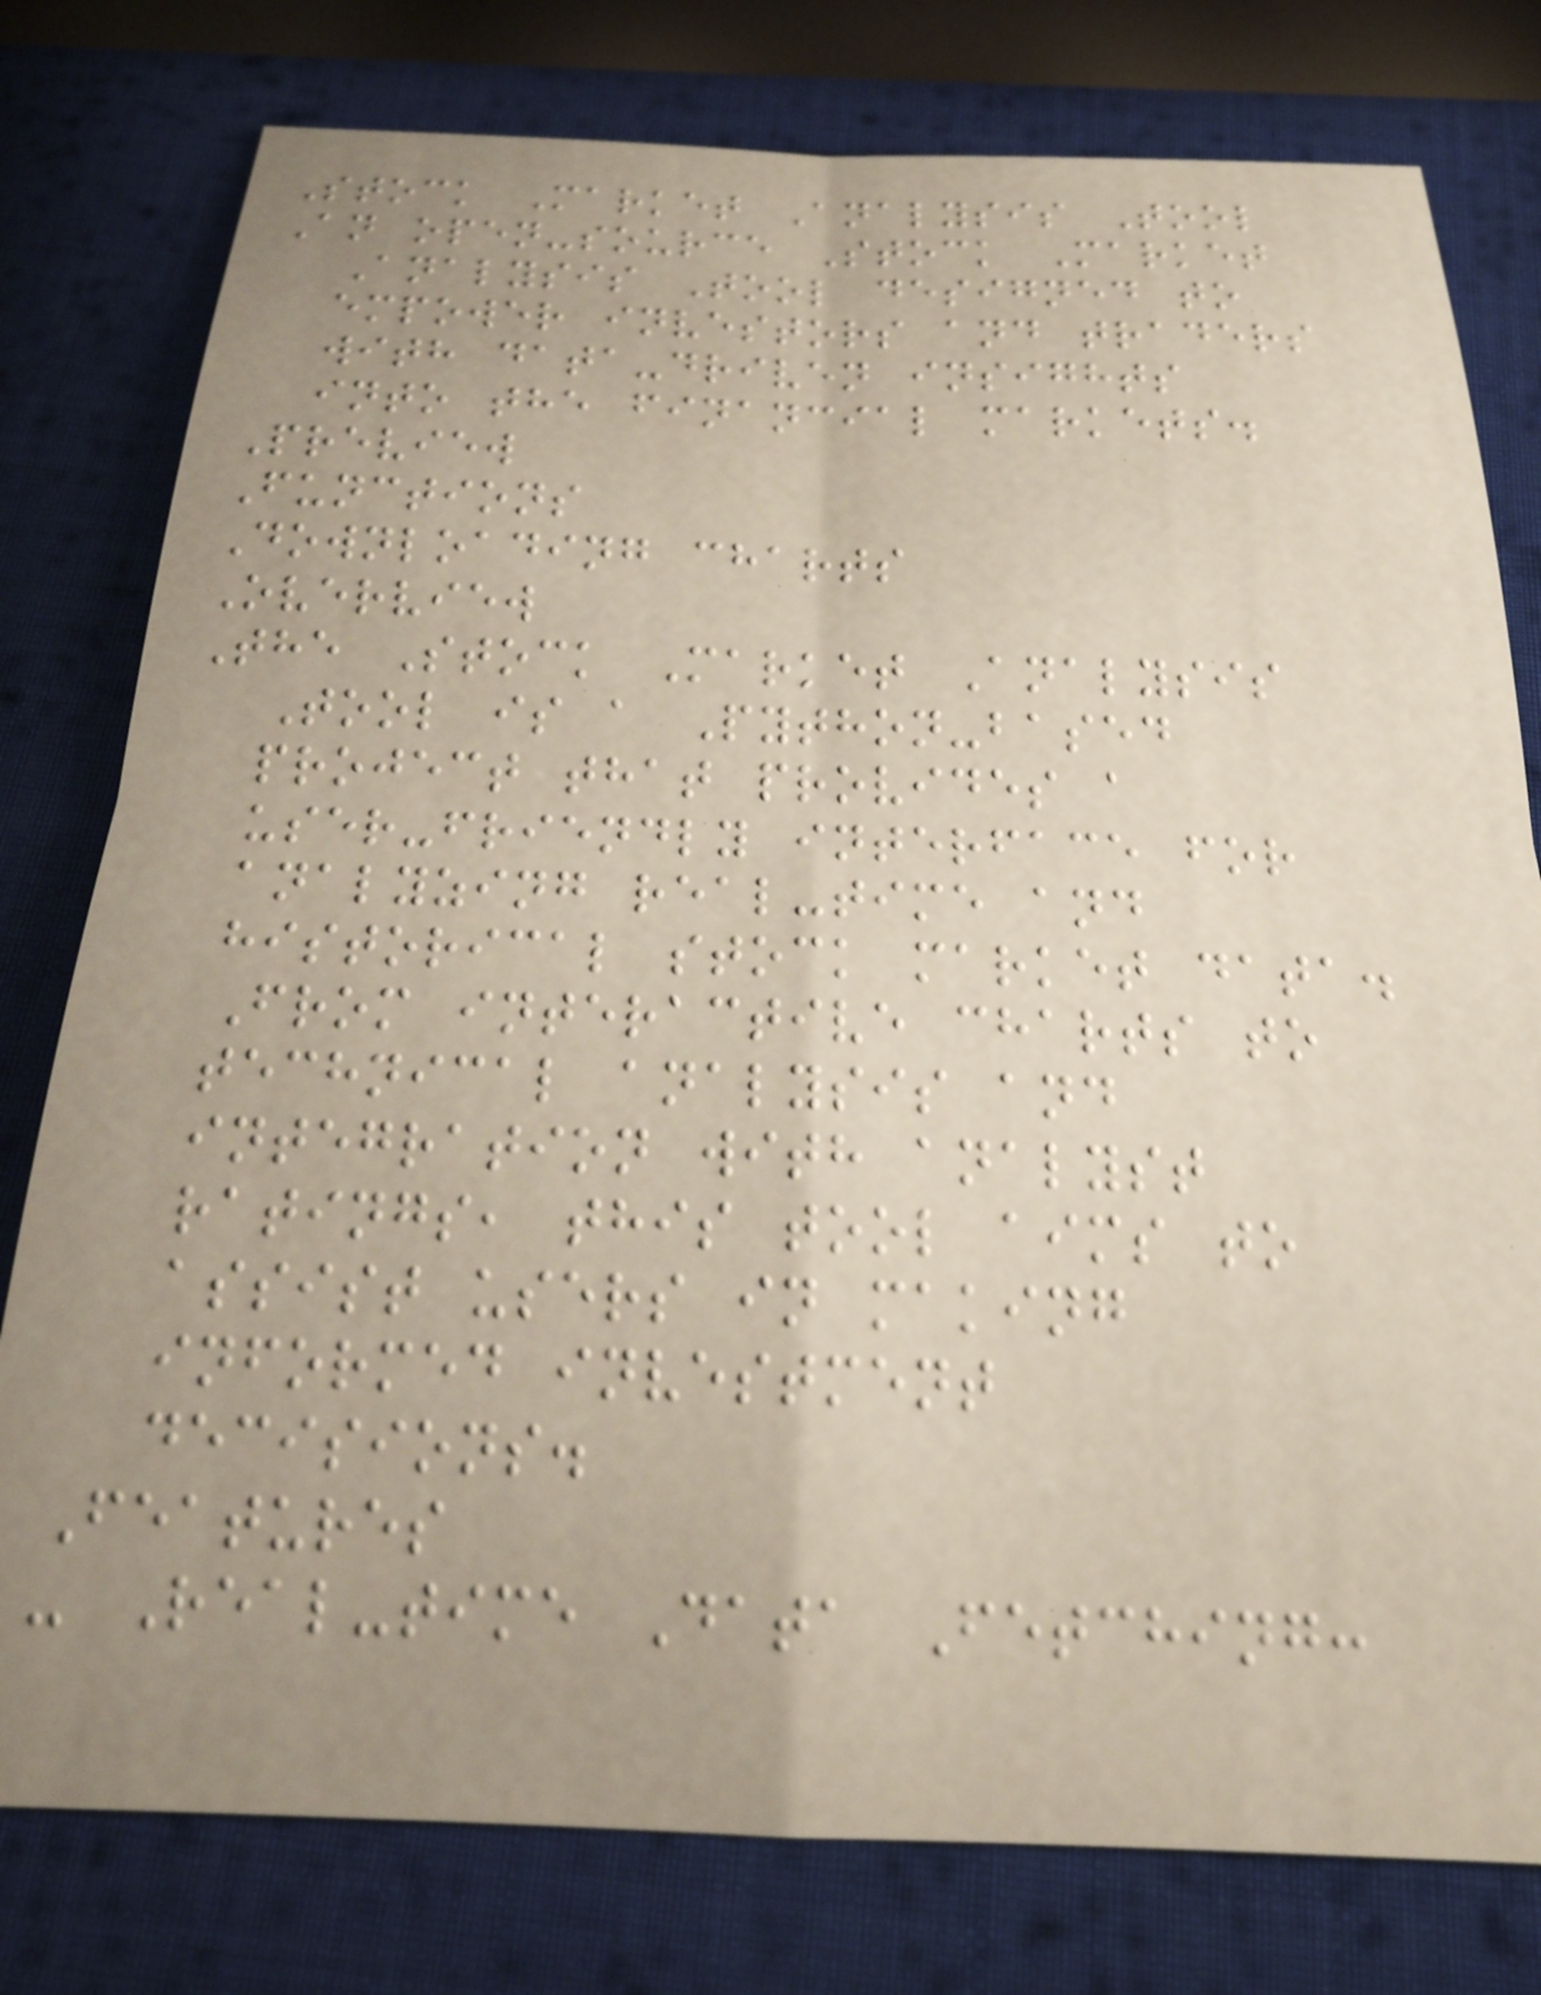Stock Market Analysis Tool
An open-source Stock Market
Analysis Tool designed to
empower investors and traders
with data-driven insights
into the financial markets.
Preview
Functions
Downloading charts
Overview
The Stock Market Analysis
Tool is a Python-based
project that provides a
user-friendly interface for
analyzing real-time and
historical stock market data.
From interactive charts to
technical analysis and
integration with analyst
ratings, this tool aims to
assist users in making
informed investment
decisions.
Features
- Real-time Data Fetching:
